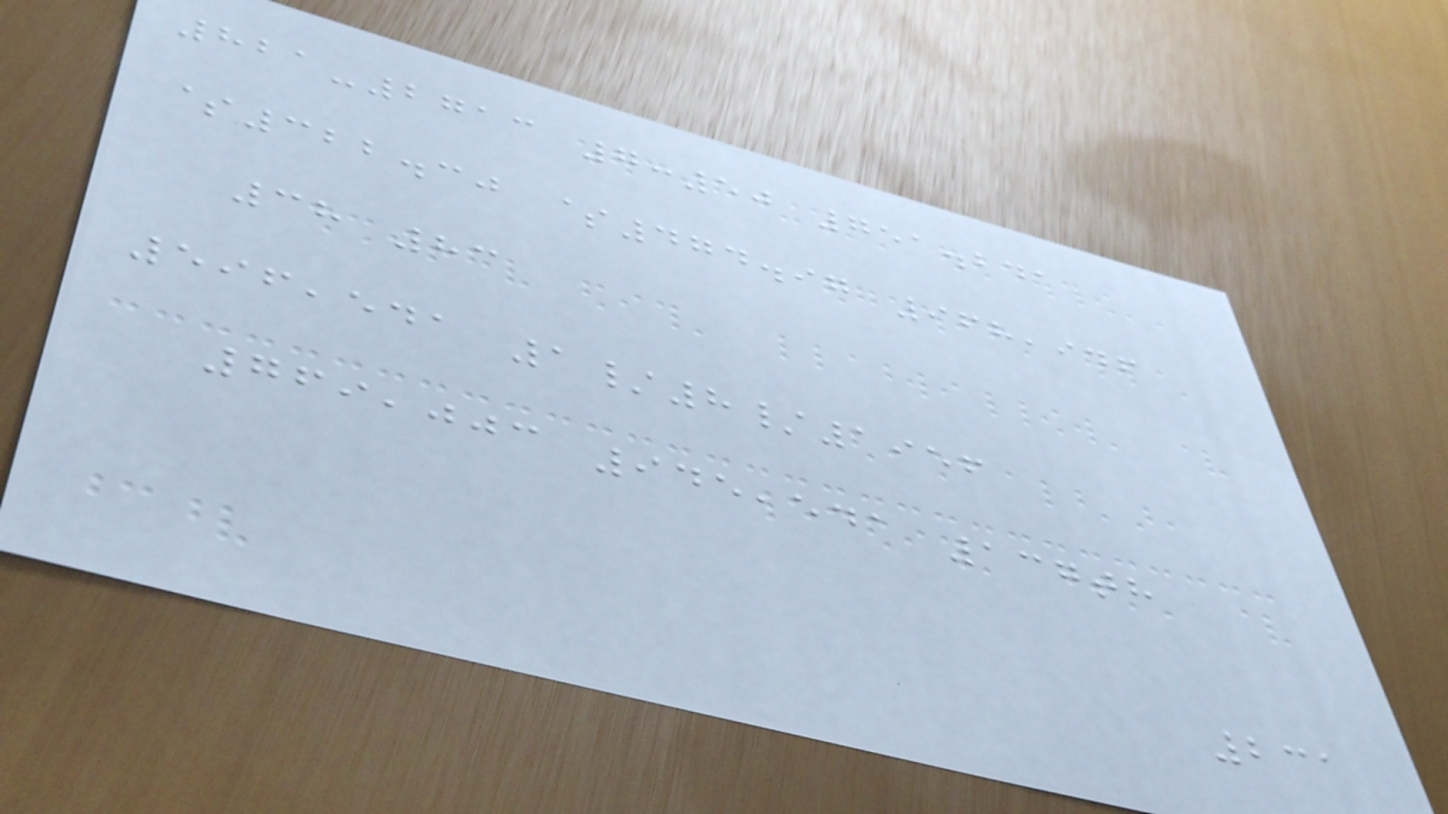821-2713 7:50 751.241
$322.30 $474.97 968,946
38 83
596,541 1/8/1956
769,003 945,541 137th
231
